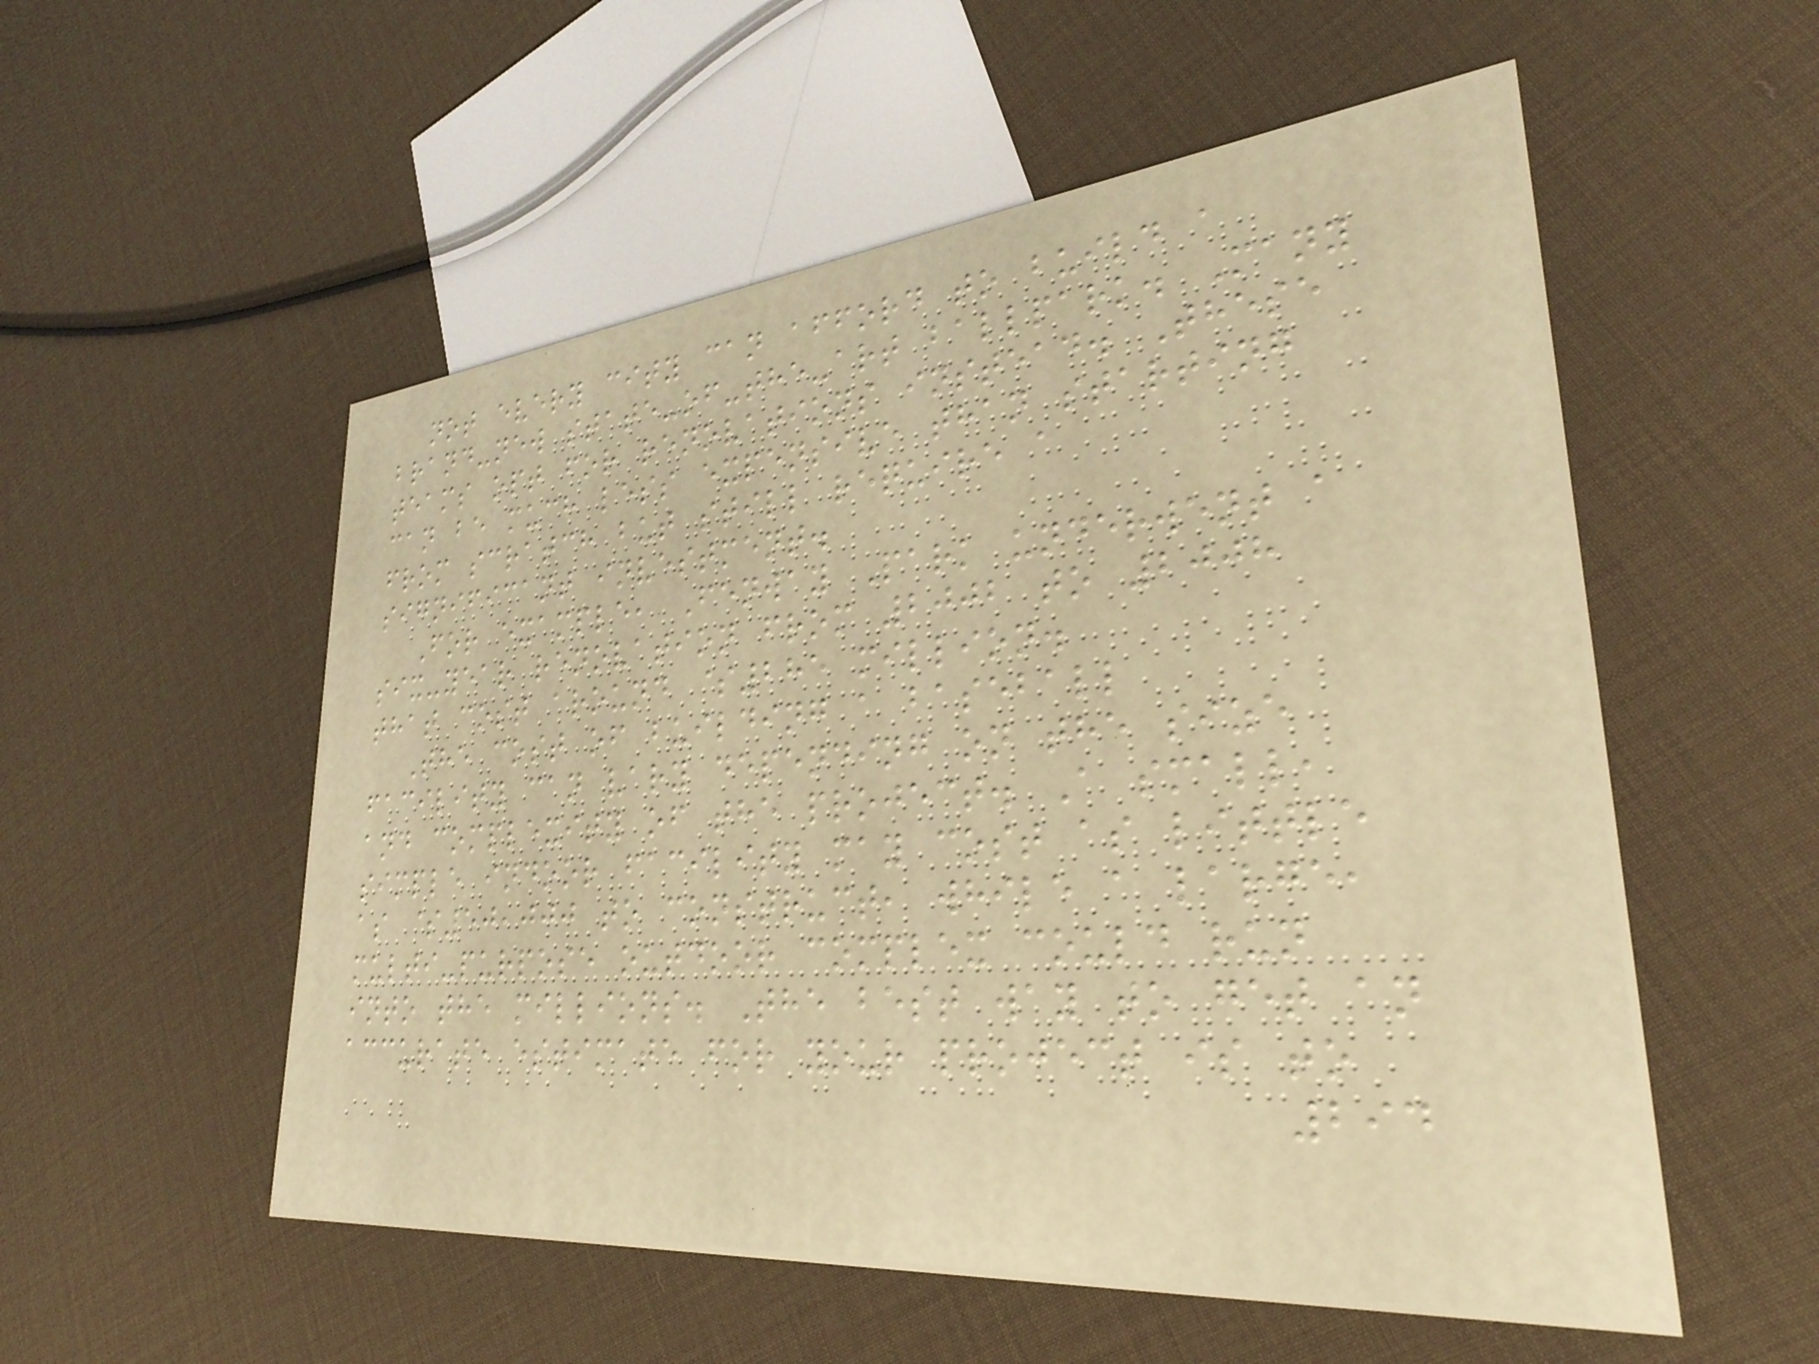not every city can afford to build a
brand-new state-of-the-art ballpark. Many
teams opt for renovations instead. These
can be much less expensive than starting
from scratch but still require a
significant investment.
For example, Fenway Park underwent a
six-year renovation from 2002 to 2008
that cost around $285 million.
The cost of building a baseball
facility can vary depending on the size
and complexity of the project. A small,
simple indoor facility may cost as little
as $50,000 to construct, while a large,
multi-purpose outdoor complex could run
into the millions. The best way to get an
accurate estimate for your project is to
294
